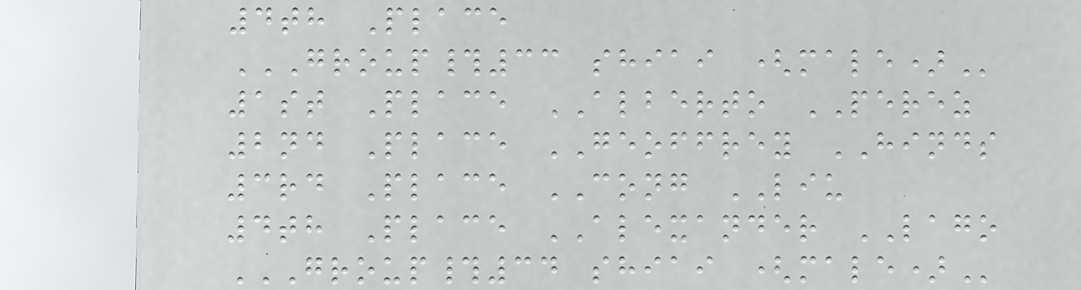4th Place
GROUP#33 SHIAI (MALE)
1st Place ALBERTO PEREZ
2nd Place GEOFFREY HINDS
3rd Place CONG LIU
4th Place ALEXANDER LAGO
GROUP#34 SHIAI (MALE)
